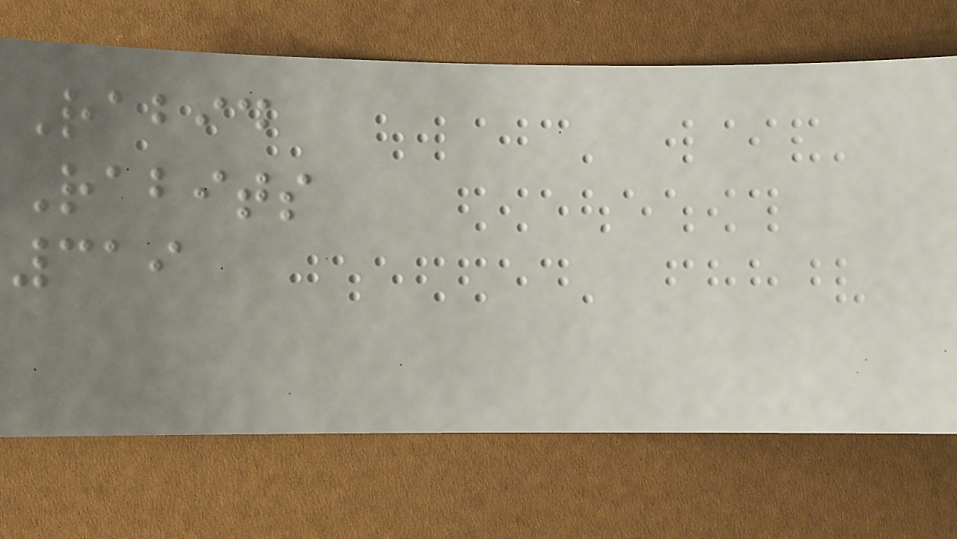Rabid
Rabits
319
